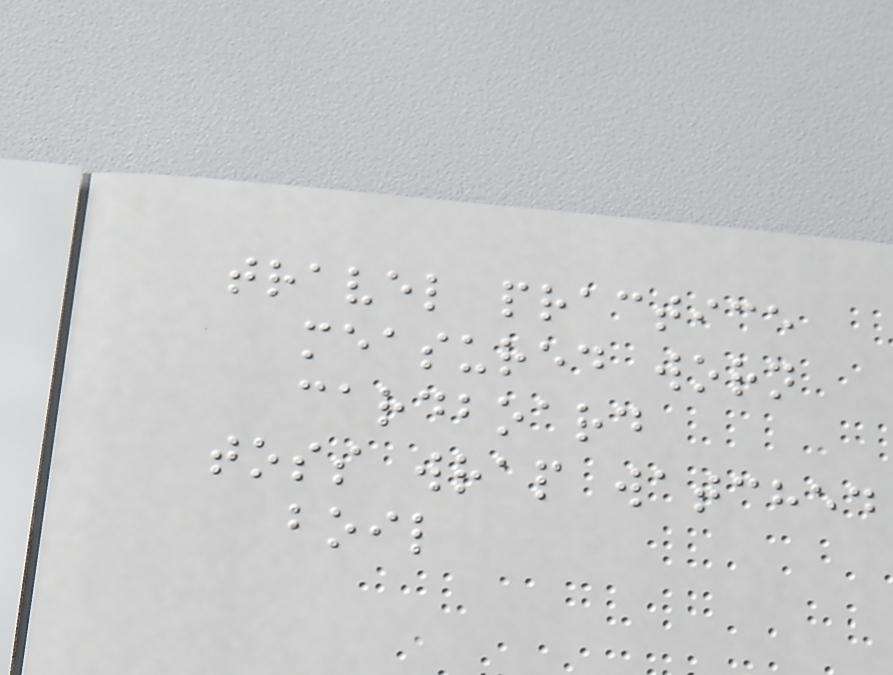travel practice
measured worn
cardboard
toss wrap watched
boil
